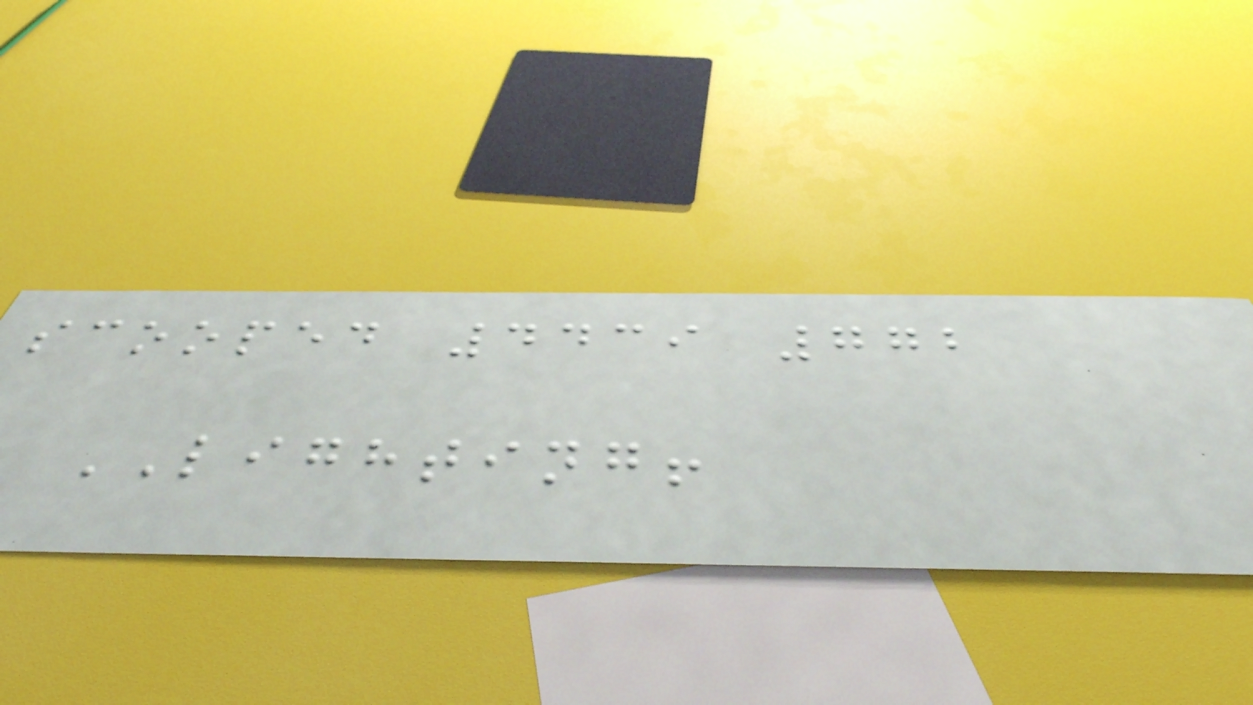scooped 4439 772
LIGHTING!
